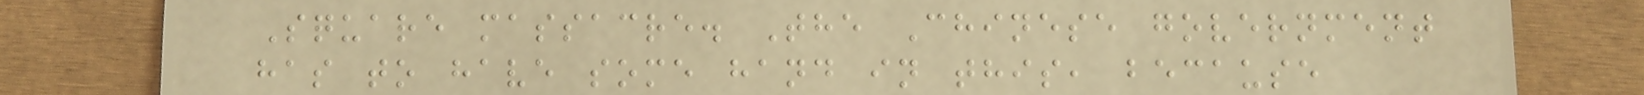Square massacre. The Chinese government
has to have some hand in this, because
